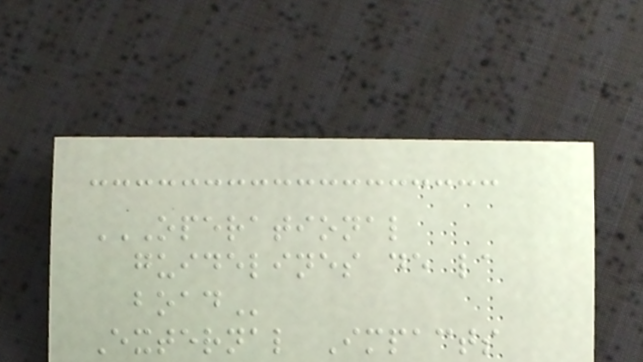OPERATIONAL
GUIDELINES DE LA
BOAD
External Impacts
